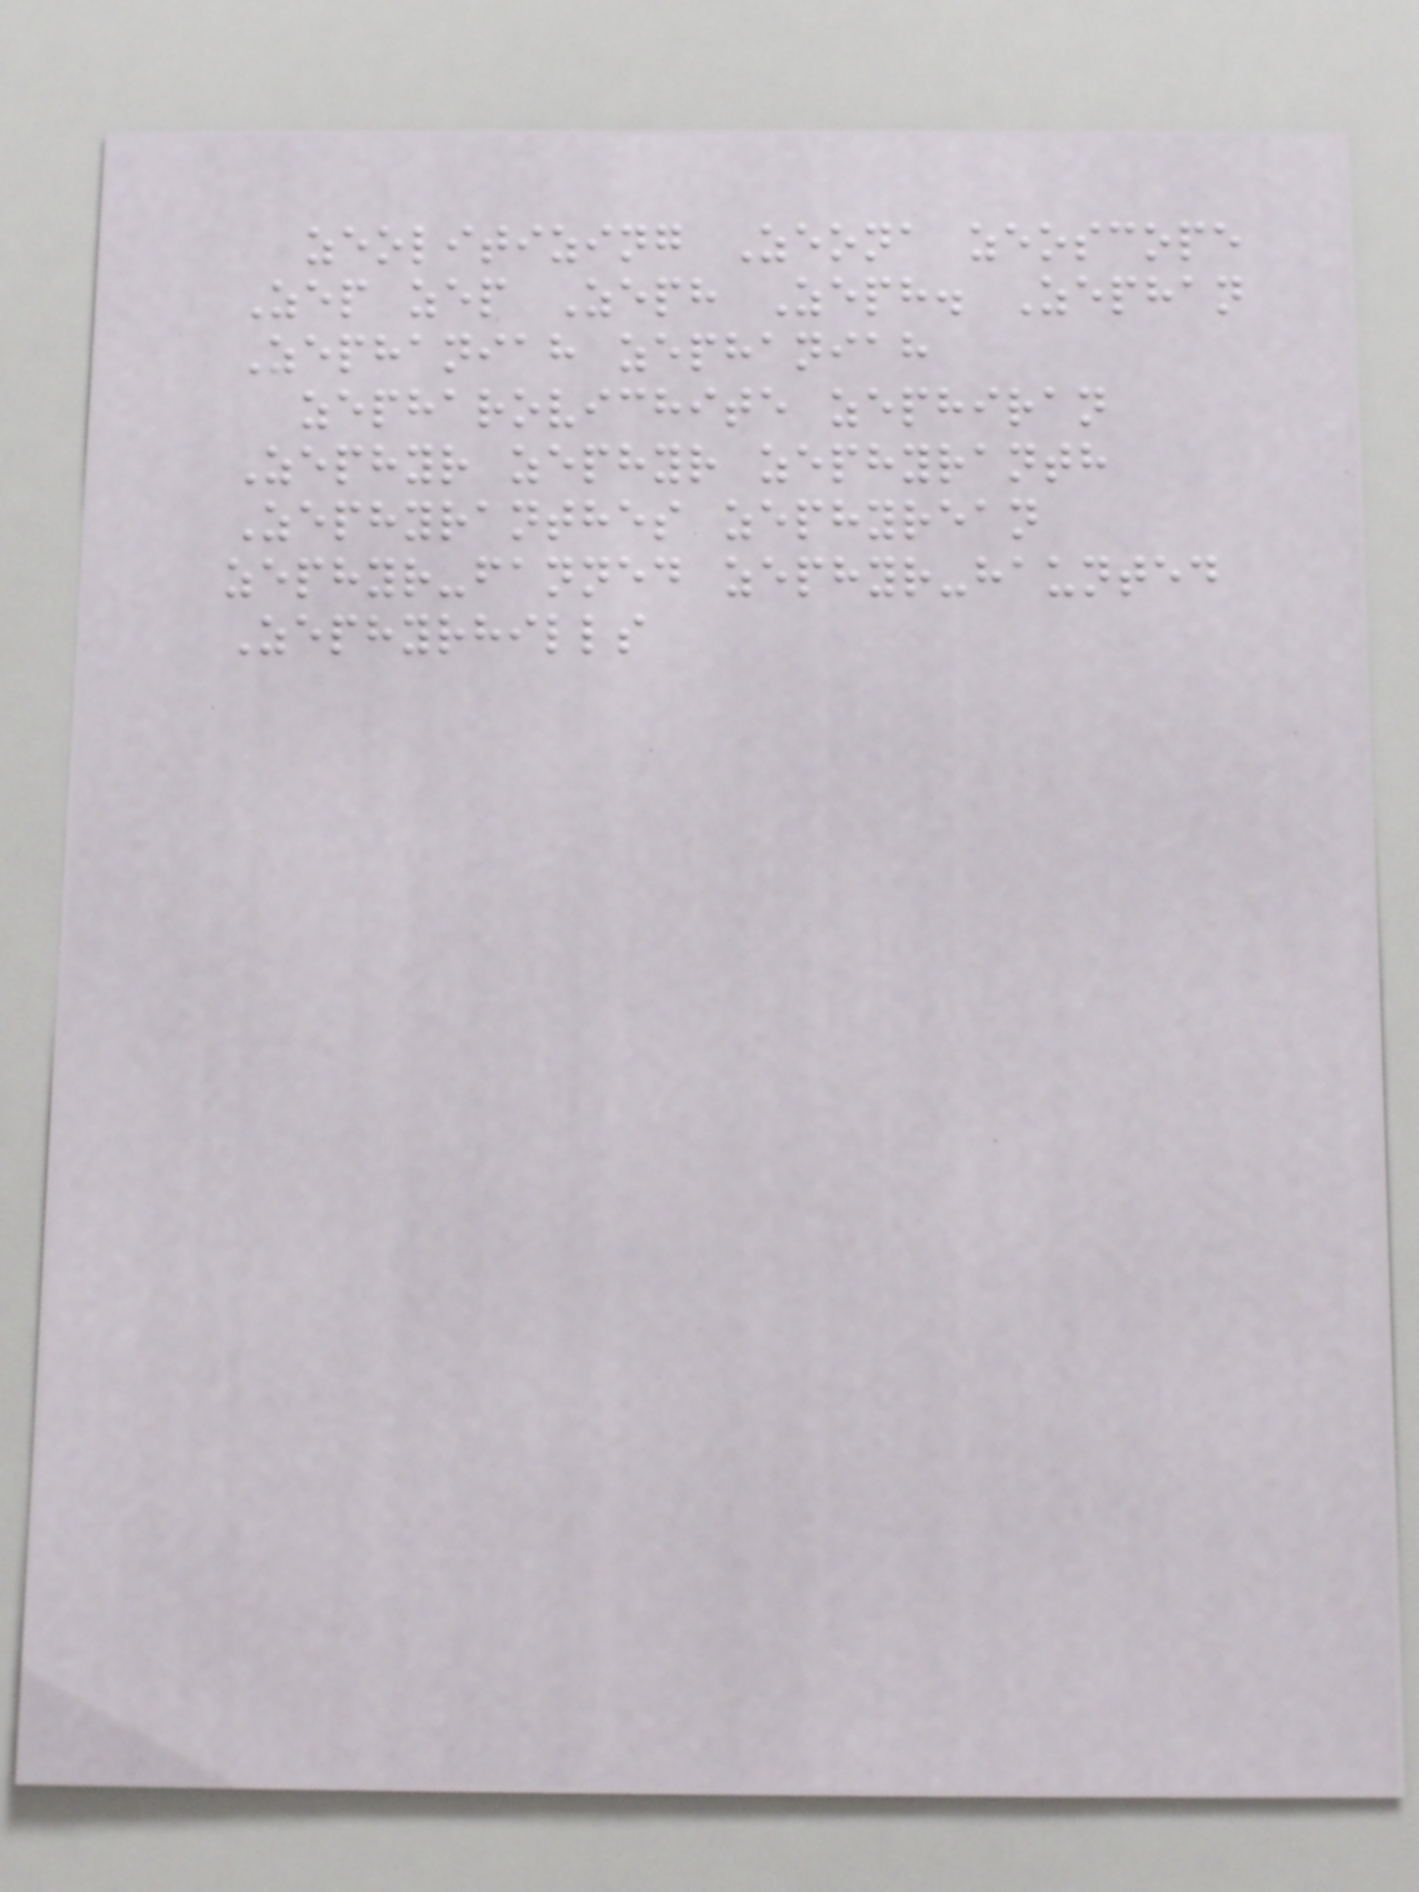zeolitizing Zeona zeoscope
Zep zep Zeph Zeph. Zephan
Zephaniah zephaniah
zepharovichite zephiran
Zephyr zephyr zephyranth
Zephyranthes zephyrean
zephyr-fanned zephyr-haunted
Zephyrhills
